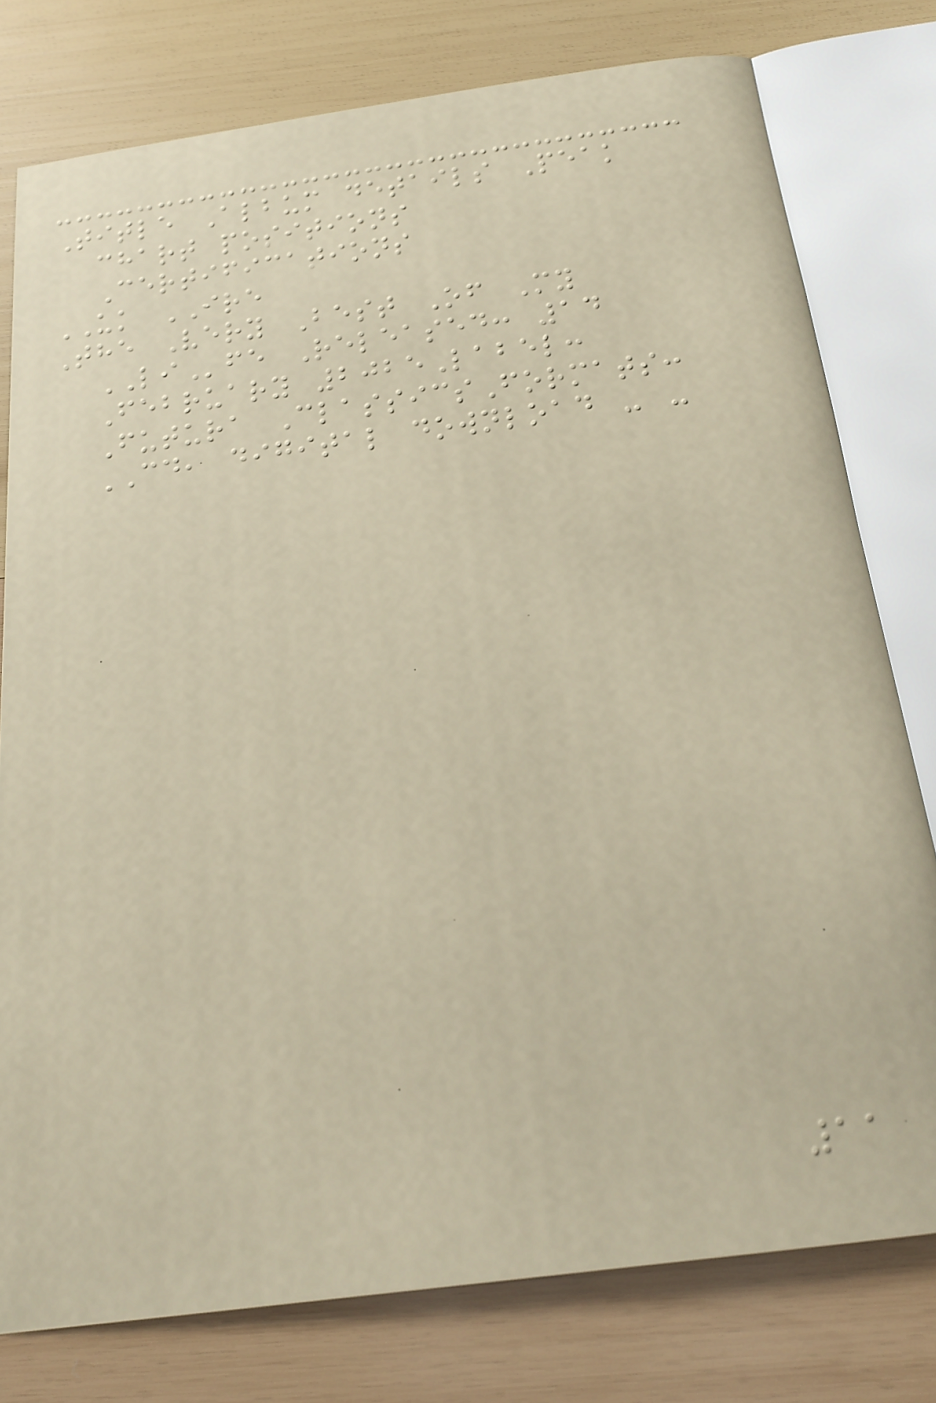Title Album details Peak
chart positions
Certifications
UK IRE
The Very Best Of My
LIfe Released: 14
February 2025Label:
Futura ClassicsFormats:
CD, digital download - -
11
